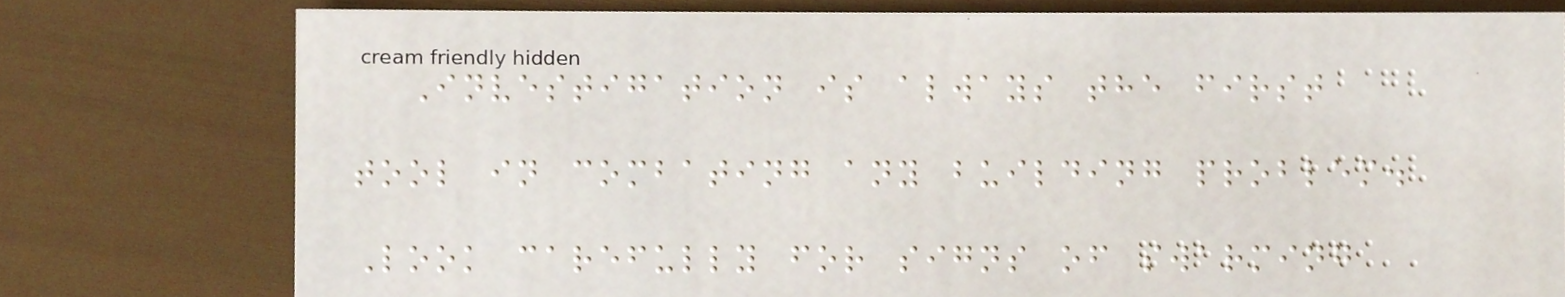Investigation is always the first
tool in combating any building problem.
Look carefully for signs of swarming
